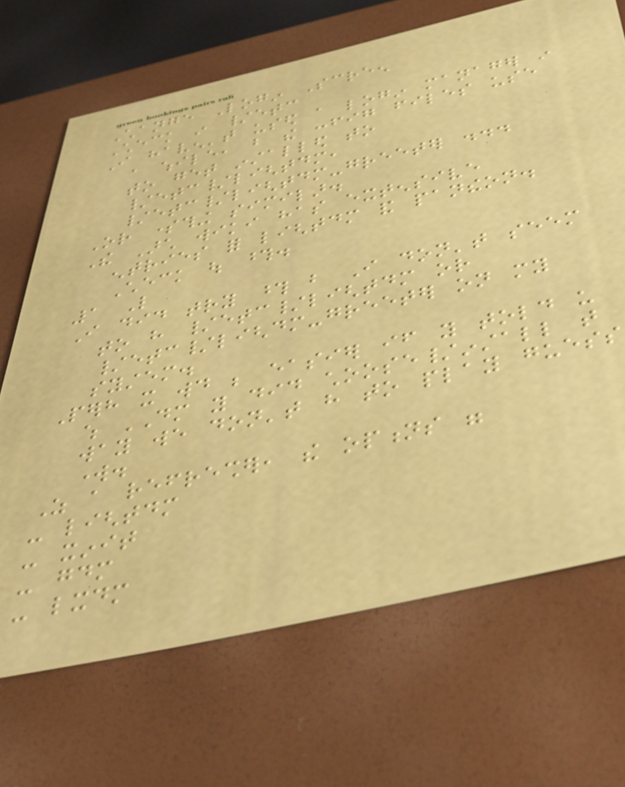Change Login Screen
Check in /etc
I haven't used a login manager in
a while, but the config files use
to get installed to
/etc/lightdm,
/etc/lightdm-greeter ...
Or something similar.
The Arch wiki has extensive
entries for lightdm and pantheon.
Check out those.
1 Like
I did try those but I don't seem
to have /etc/lightdm or
/etc/lighdm-greeter on my
system.
Perhaps it would be easier if you told us
which DM you did choose/install that
way we don't have to play guess
work.
As a refresher, the options were
- lightdm
- xinit
- gdm
- lxdm
